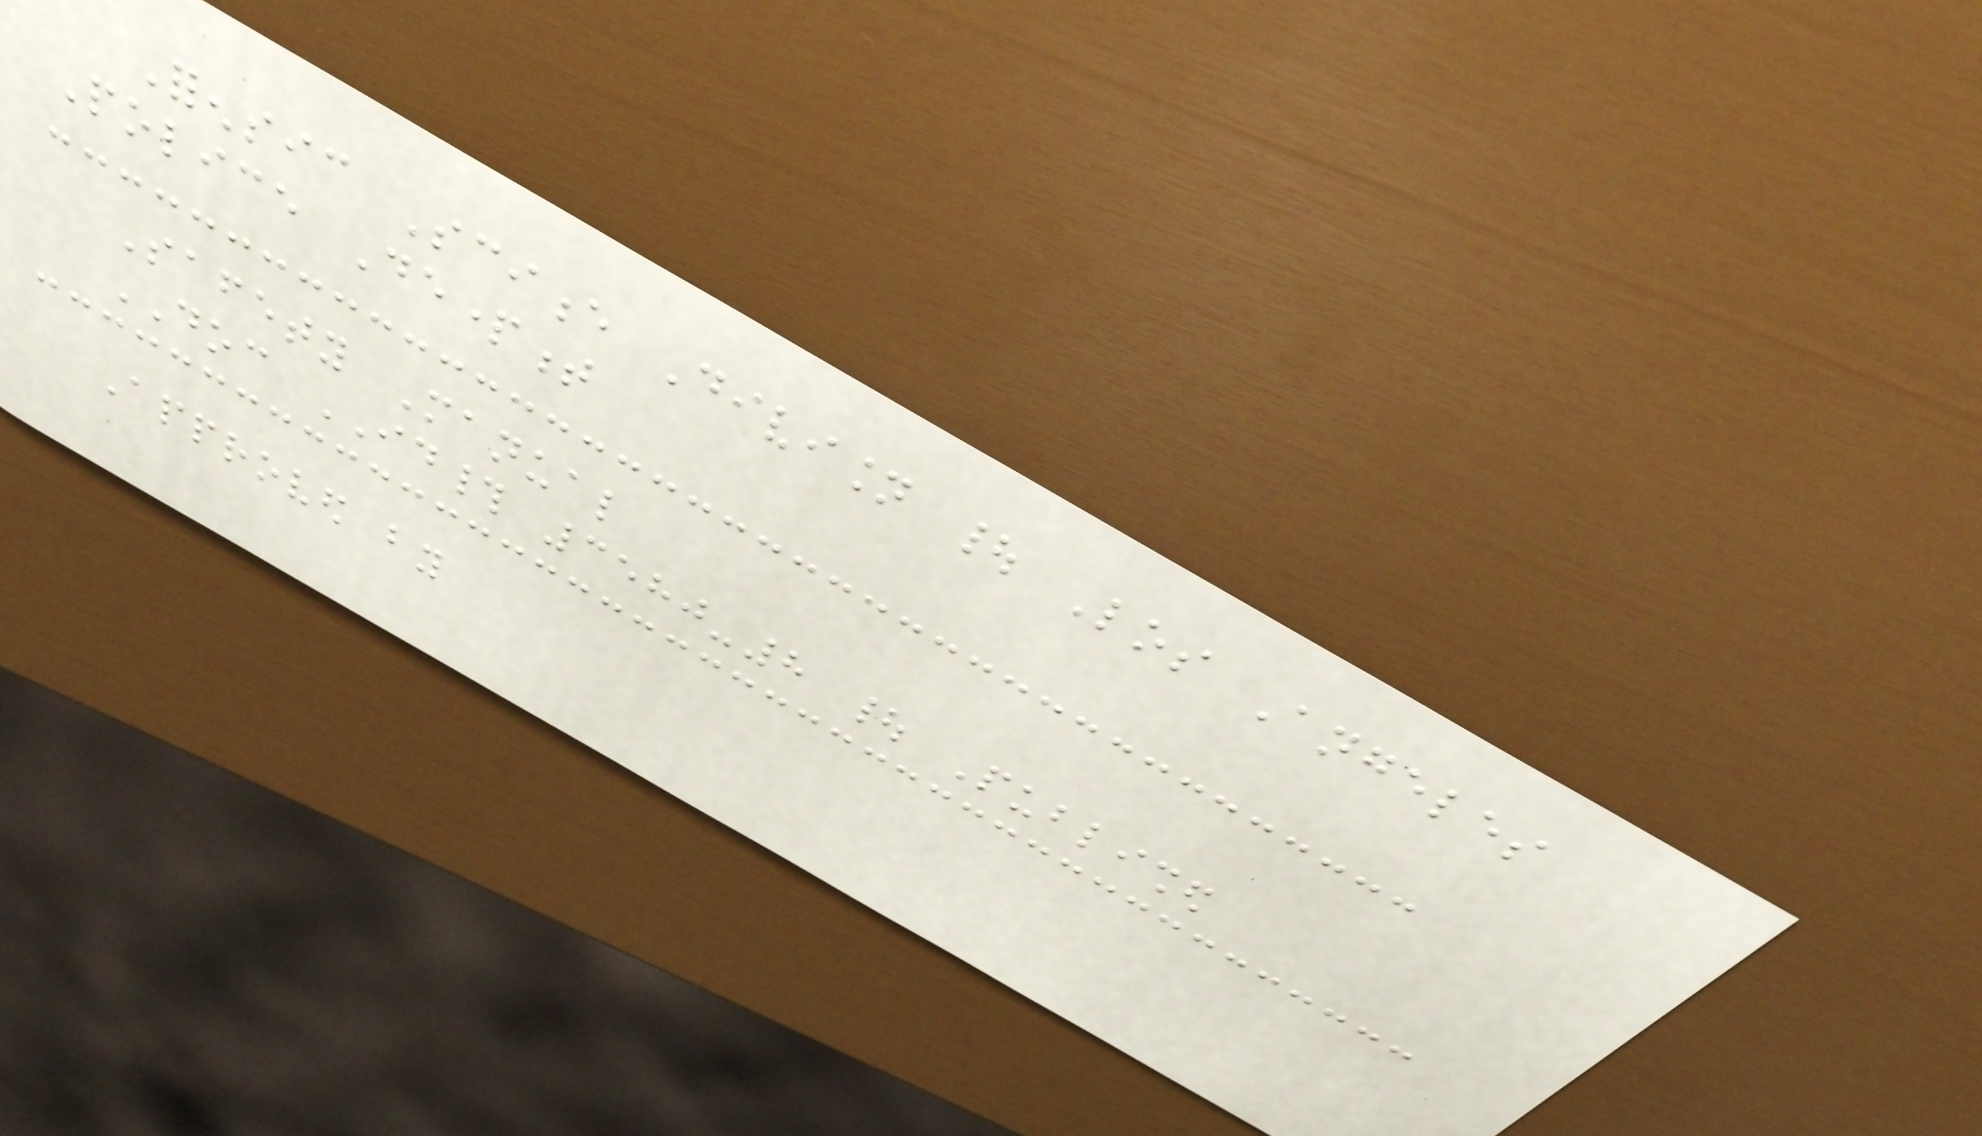Forensic Science Division | Los Angeles
Police Department
Safety Manual
DOC ID# 3580-8 | Published
Approved by
